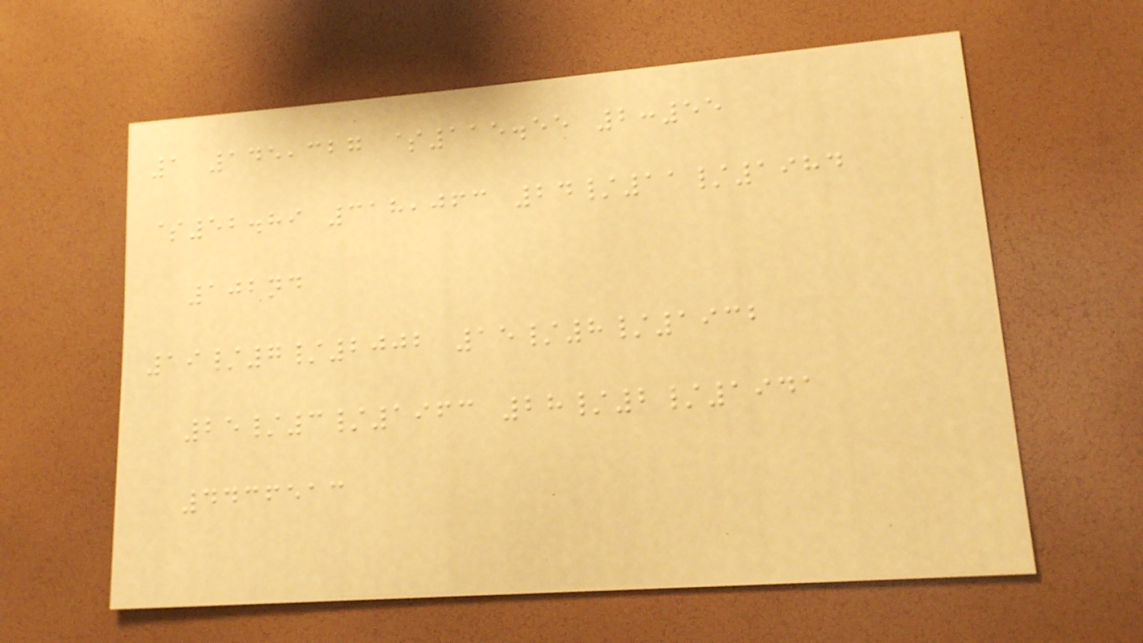1 145,327 $115.55 2:55
$52.89 318,063 24/11/1984
102nd
19/7/2002 15/8/1932
25/3/1963 28/2/1941
4436513
